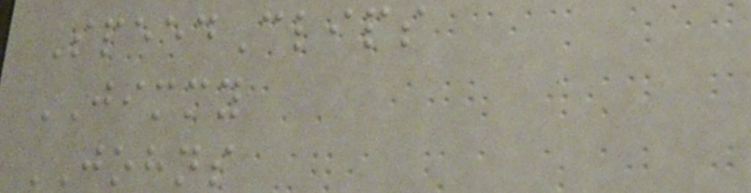SpeedClips
JIMMY
JOHNS
